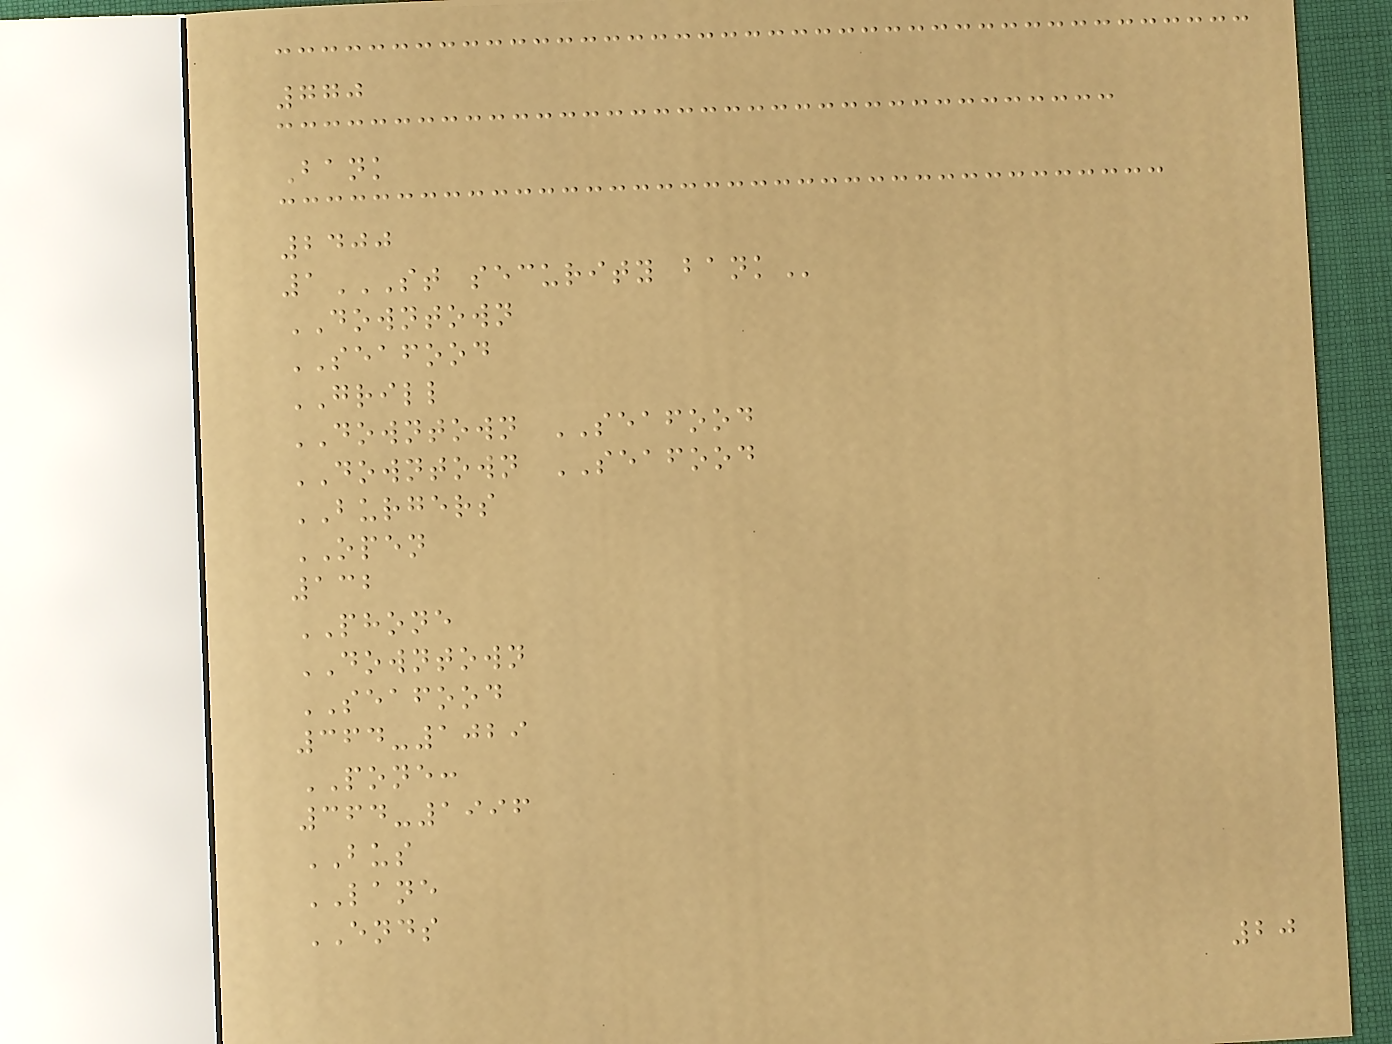770
Bank
2400
1ST SECURITY BANK
DOWNTOWN
SEAFOOD
GRILL
DOWNTOWN SEAFOOD
DOWNTOWN SEAFOOD
BURGERS
OPEN
132
PHONE
DOWNTOWN
SEAFOOD
364-1029
PONE:
364-1996
BUS
LANE
ENDS
20
